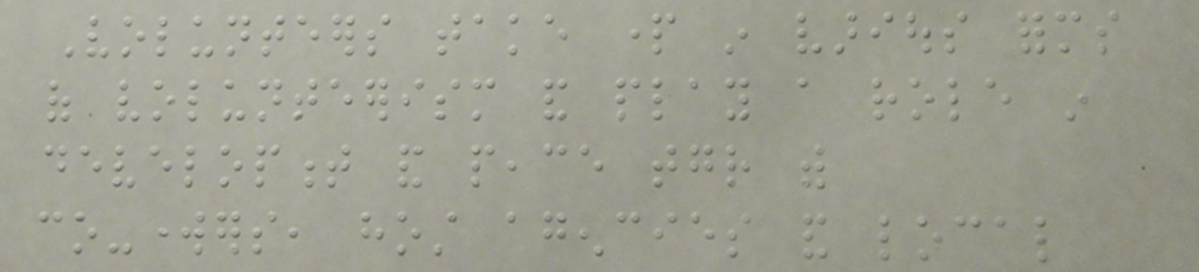Volunteers take part in various forms
of volunteerism and play a role in
development and peace together with
co-workers, host agencies and local
